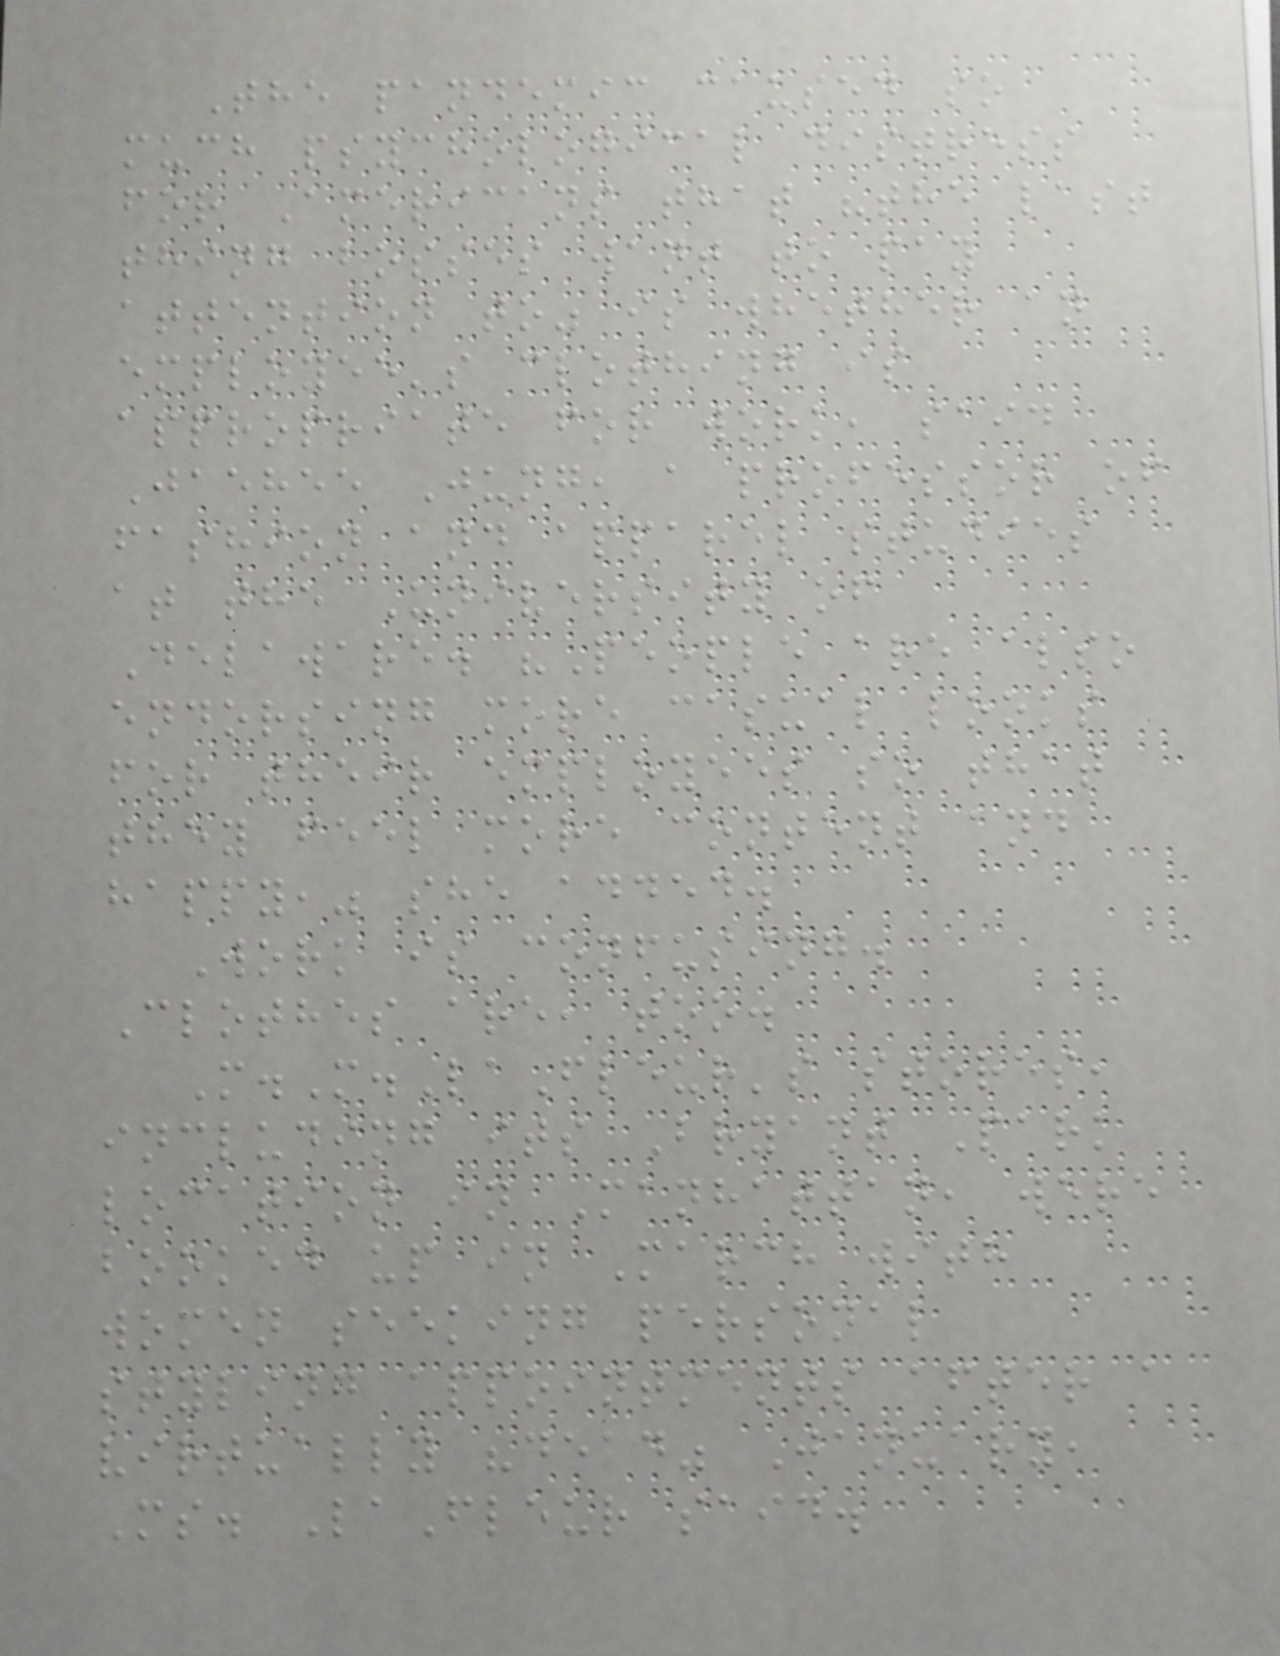The pandemic caused so
much psychological distress
for Americans that "the last
thing bosses want to pay
attention to" is whether an
employee's clothing is
appropriate for work, said
Jaehee Jung, a professor of
fashion and apparel studies
at the University of
Delaware. "People are also
endorsing more casual looks
for their employees so that
they feel more content and
happy," she added.
Work is confusing.
Clothes are, too.
M.M.LaFleur's stores,
including its Bryant Park
location in Manhattan, were
booked up in March with
women seeking personal
styling appointments after a
virtually "dead" January,
Ms. LaFleur said.
